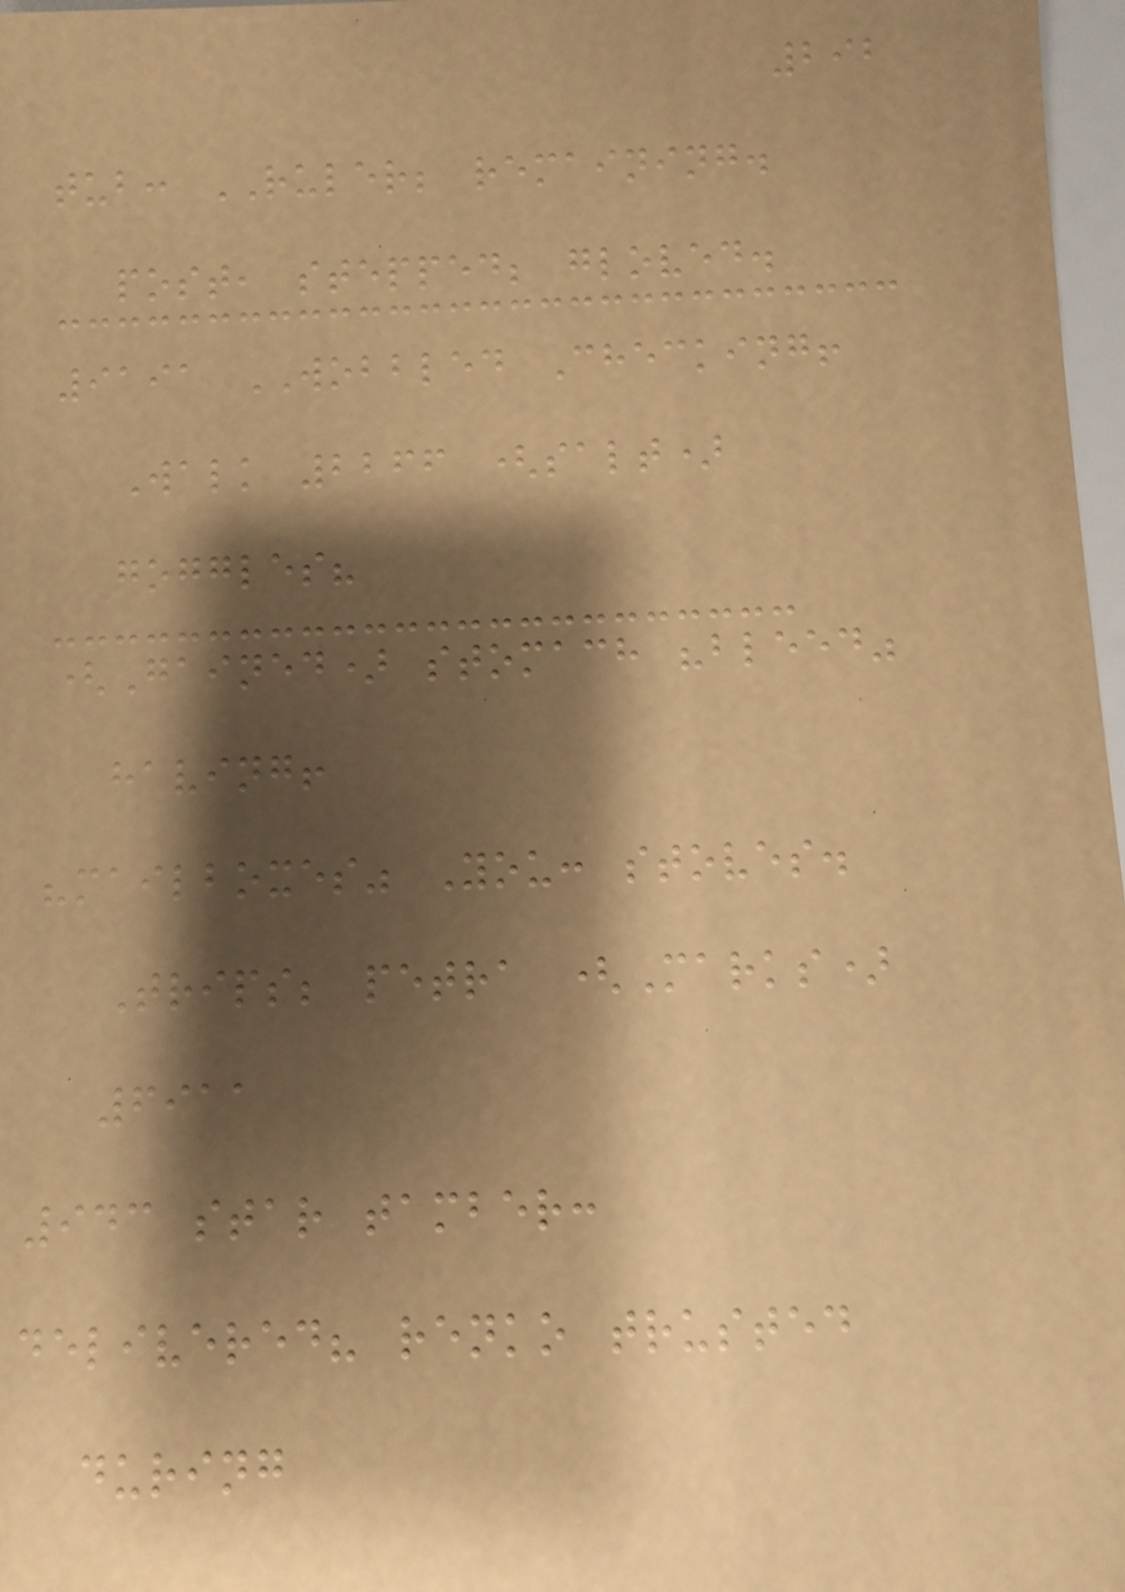292
tub: RULER; remaining.
post, stepped; gloved.
9191 WOBBLED Checking!
Walk 2266 (salt)
goggles?
(Gained) stomach "bleed"
having!
"mailboxes" You: stoves.
Trips; petra (Marks)
6911
943 star tamber:
delivered? renko trusted
during
